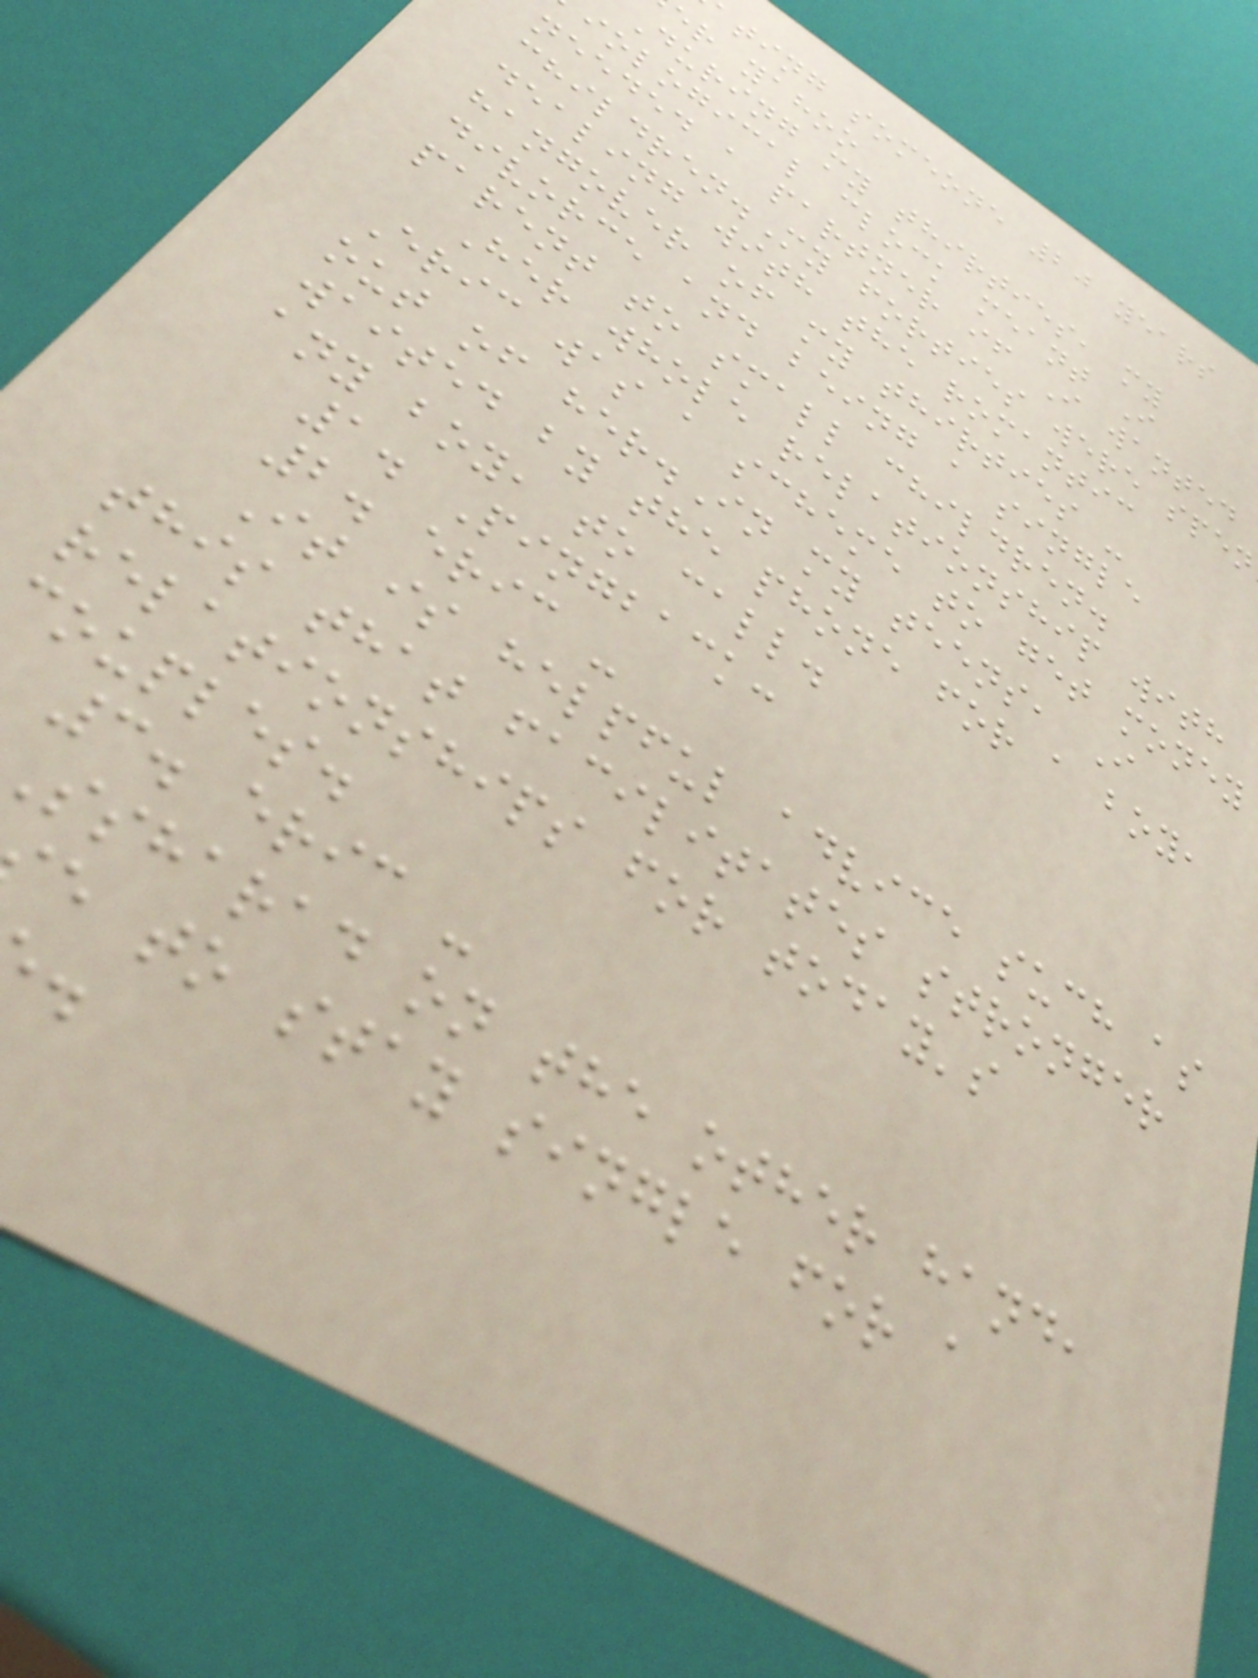ting someone 20 years
er yahoo
During my thirties, my
iological clock meant I
needed a partner if I wanted
children.My forties were spen
dealing with the romantic
hangover of my thirties -
divorce and being a single
parent to small children.
Her whole relationship with
Eric was a scheme to get money
out of her.In my teens, I
waited by the phone for a boy,
any boy, to call.
1. Pingback:
2. eric -
It is helpful advice such as
this that facilitates stronger
relationships for today's
couples.
3. eric -
ssharad on the other hand,
e to stay single for a
